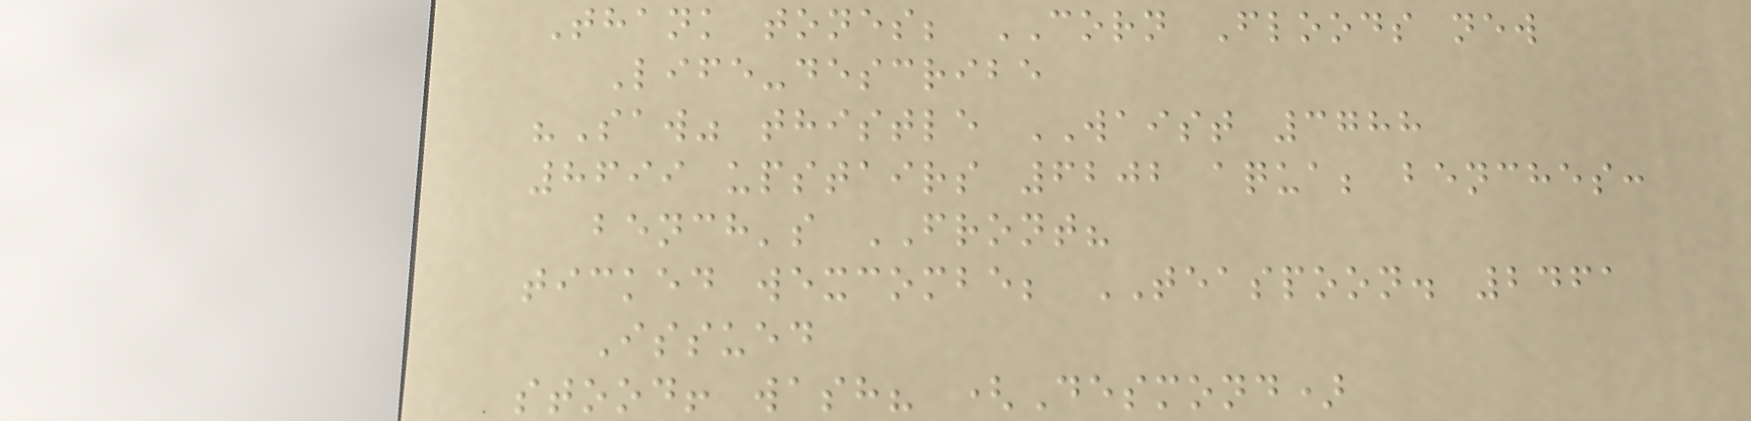Thank tones; CORN Floods new
Life-describe
"Saw" thistle WAIST 3788
8699 upstairs 6202 aqua; benches:
bench's FRONT?
ticked wexcombe; TEASPOON. 2461
Issued
stood! wash? (Desmond)
